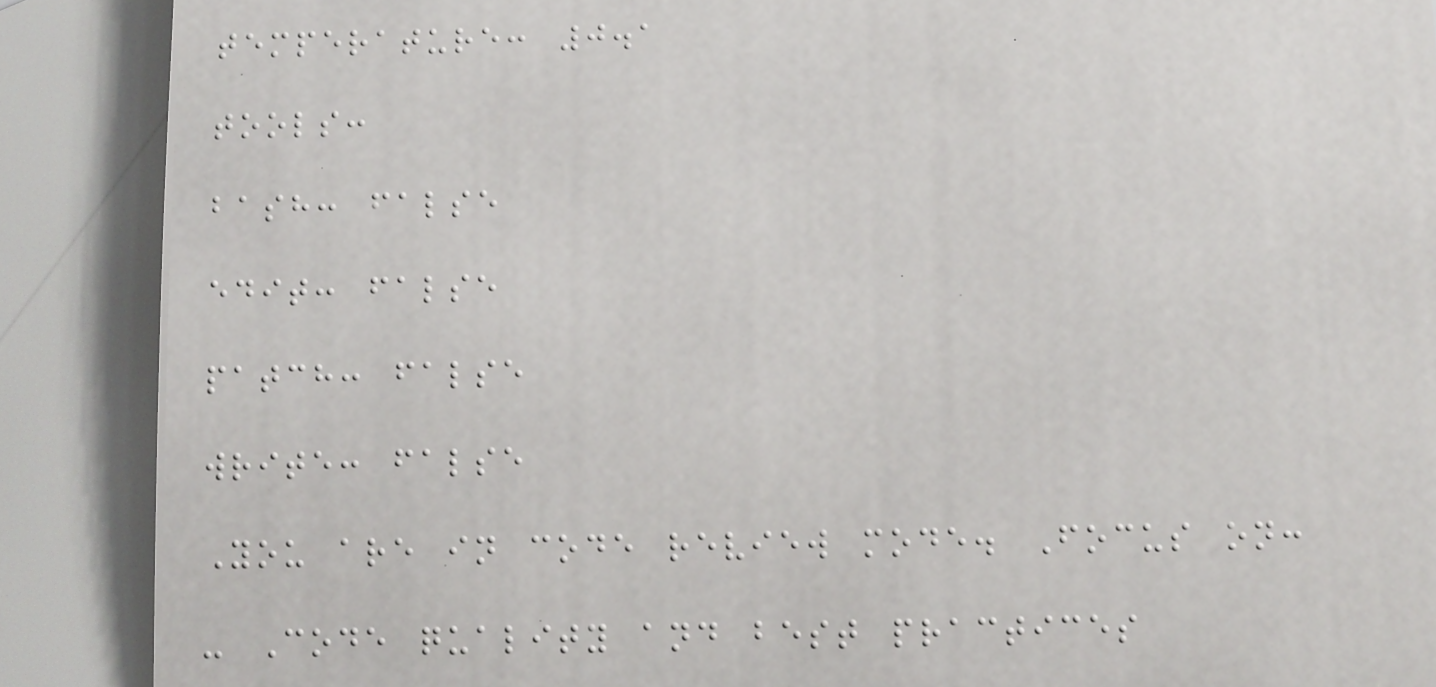temperature: 0.1
tools:
bash: false
edit: false
patch: false
write: false
You are in code review mode. Focus on:
- Code quality and best practices
